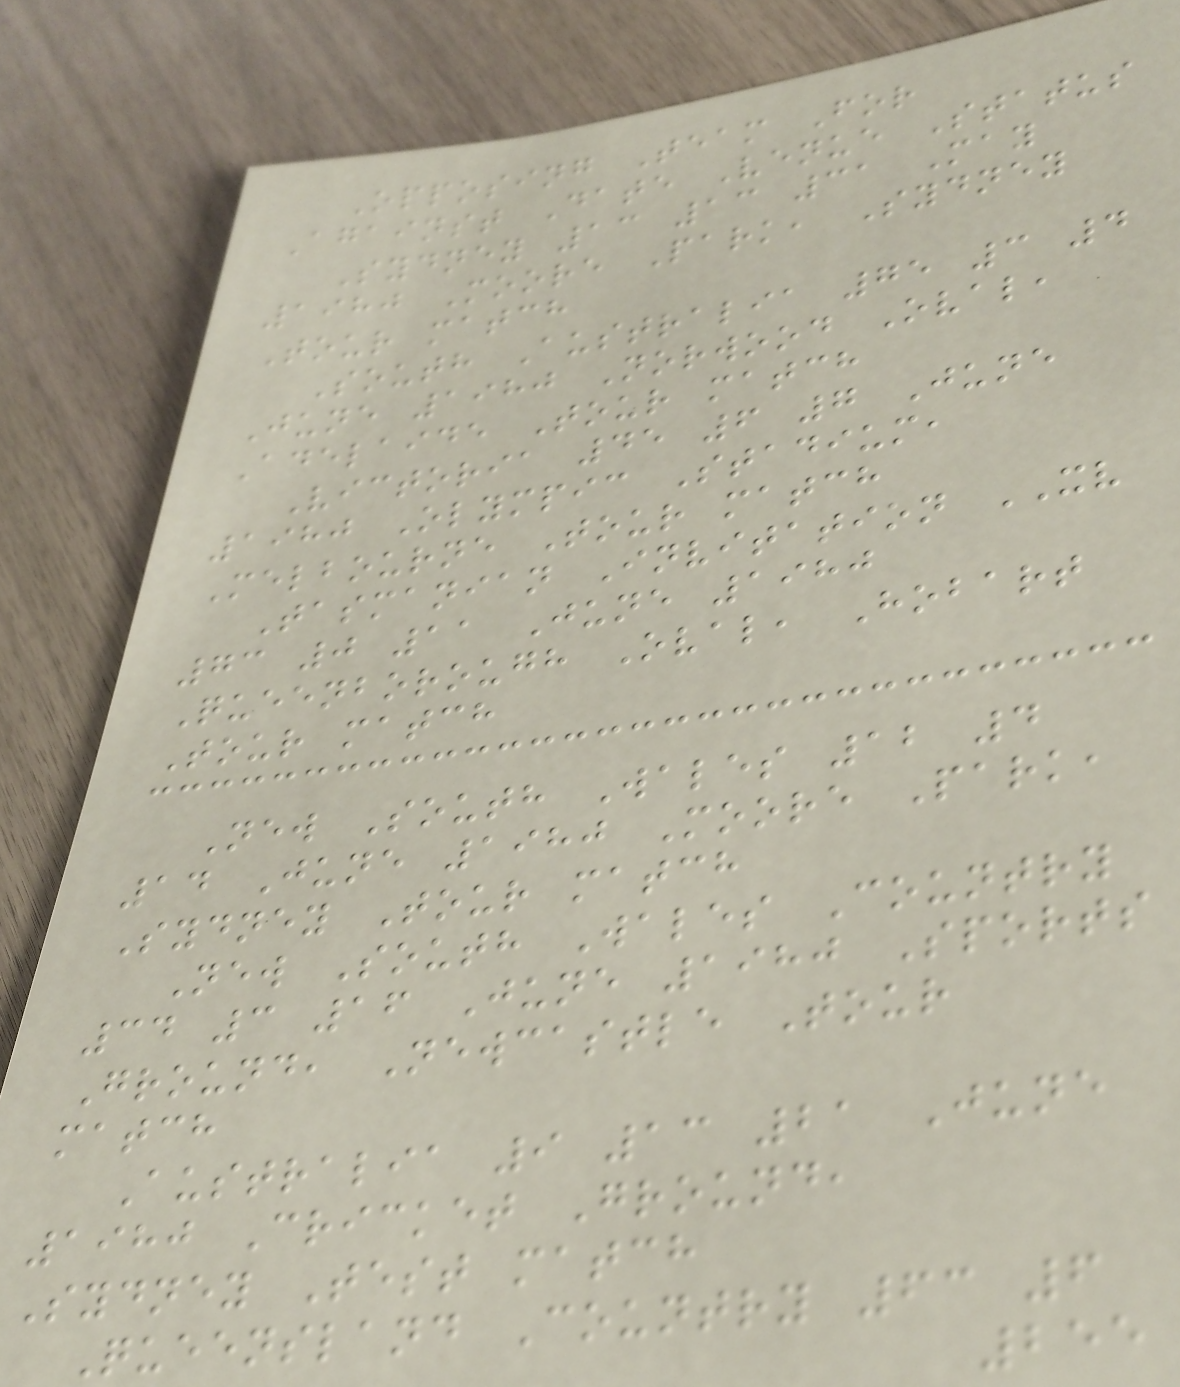Opposing Team For
Against Date Venue Status
Sydney 13 13 31 May
1980 Moore Park, Sydney
Tour match
South Australia 75 3 4
June 1980 Norwood Oval,
Adelaide Tour match
Victoria 45 6 7 June
1980 Olympic Stadium,
Melbourne Tour match
Tasmanian Invitation XV
73 0 11 June 1980
Queenborough Oval, Hobart
Tour match
New South Wales 12 4
14 June 1980 Moore Park,
Sydney Tour match
New South Wales Country
34 3 16 June 1980 Sports
Ground, Newcastle Tour
match
Australia 9 13 21 June
1980 Cricket Ground,
Sydney Test match
Queensland Country 63 6
255
